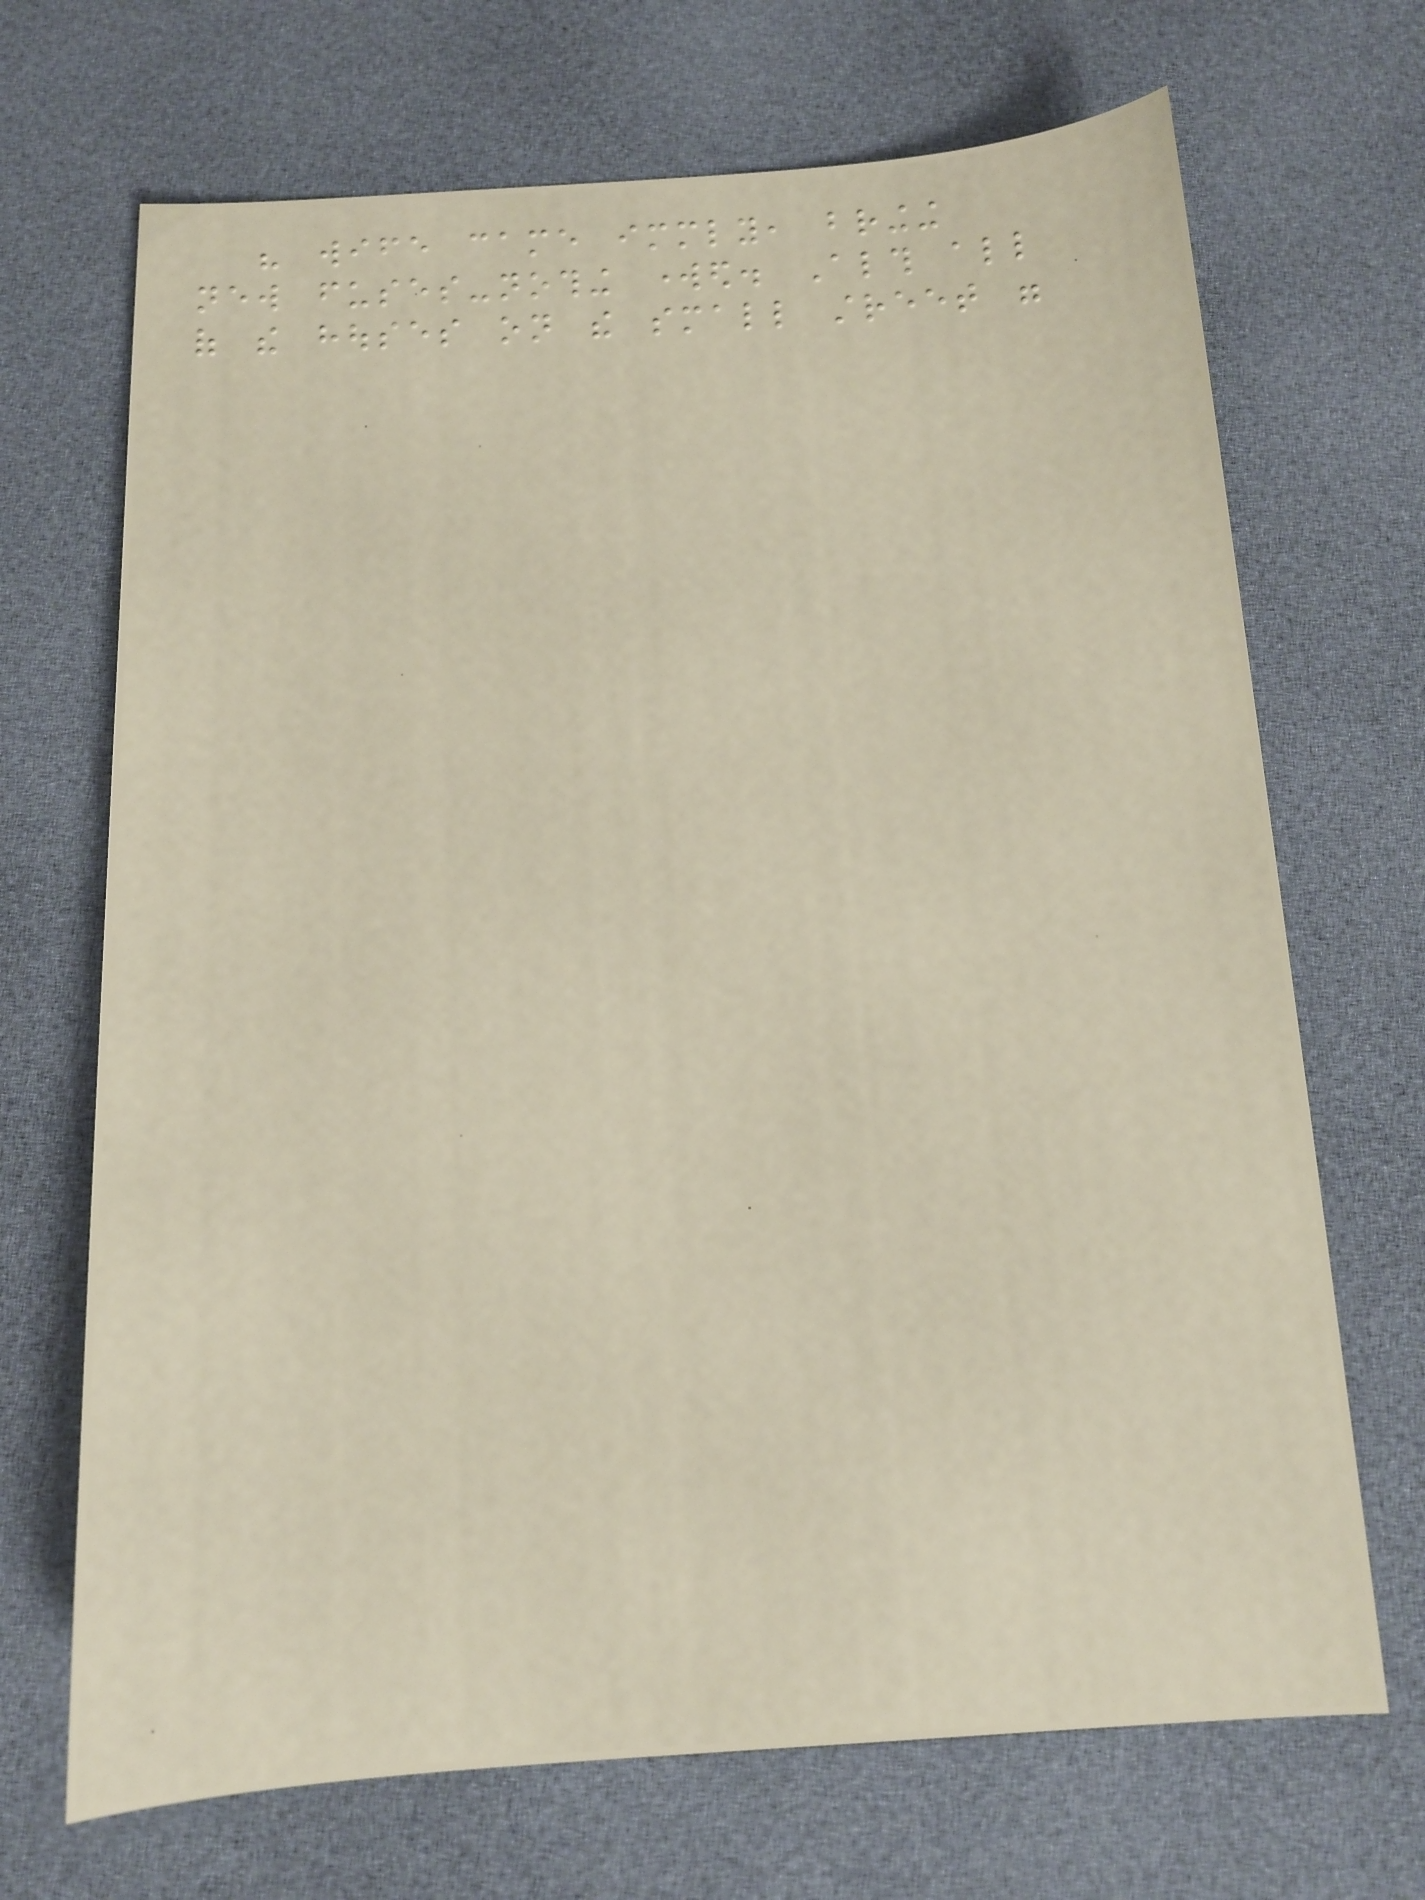his wife came immediately, bringing
new fuses-nothing worked. Although all
of the houses on the small street were
